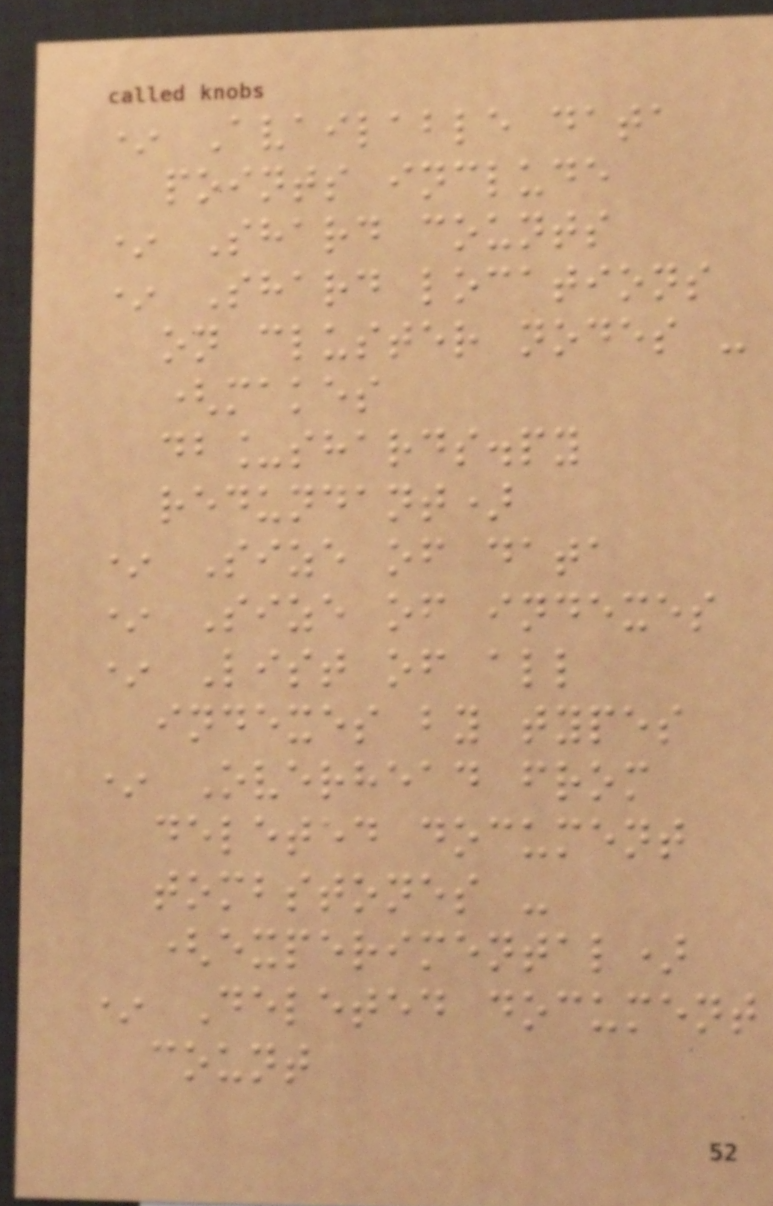* Available data
points include
* Shard counts
* Shard locations
on cluster nodes -
(makes
db_shards.py
redundant)
* Size of data
* Size of indexes
* List of all
indexes by types
* Overhead from
deleted document
tombstones -
(experimental)
* Deleted document
count
